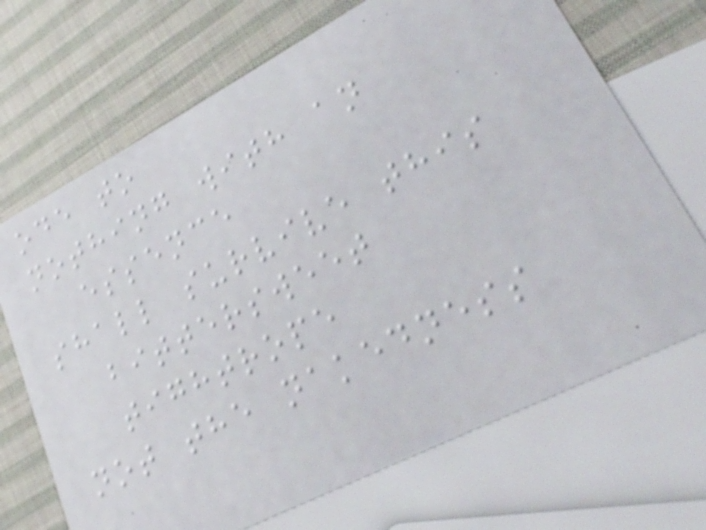ode to
nothing with an
essence
shall survive this
bittersweet
tightrope
not the nakedness
